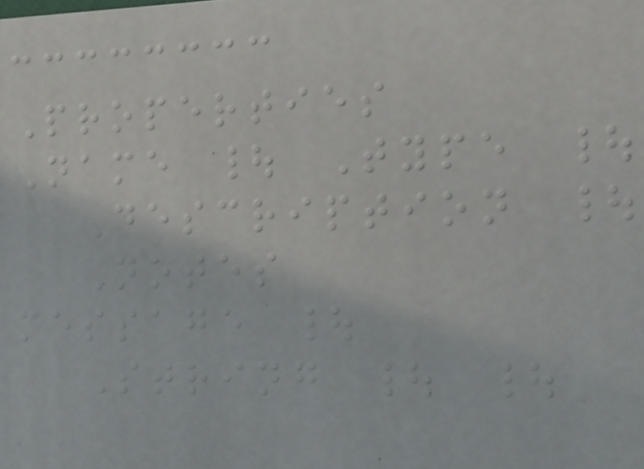Properties
Name | Type |
Description |
Notes
message |
String | |
